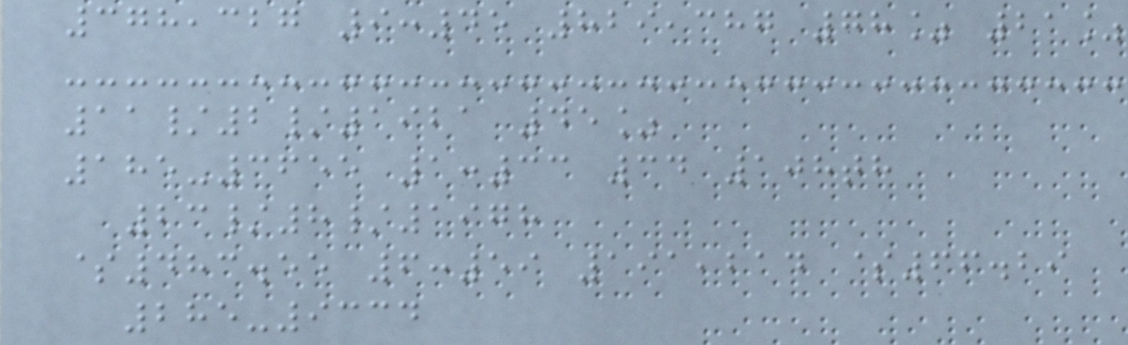378,327 9:45 829,387 78% 21%
11/2/1921 45%
185-3655 1:33 34 108th
23/8/1978
$483.55 6:59 191,214 $66.29
285-9334
